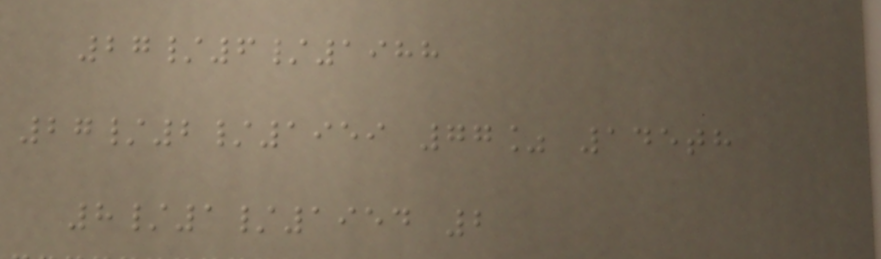27/6/1988
27/2/1959 77% 145th
8/1/1954 2
